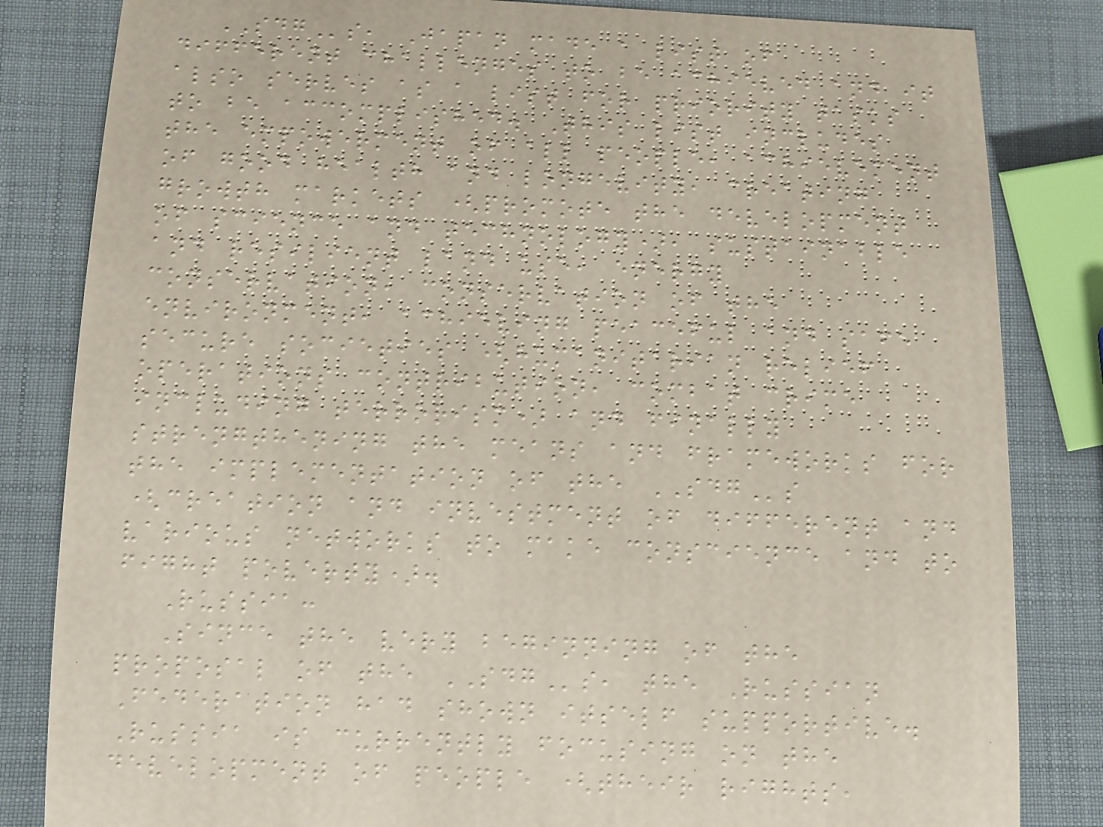SDGs, Japan made a list of
different challenges to be achieved and it
also serves as a list for priority tasks
to be accomplished. This list includes
the empowerment of all people, achievement
of good health and longevity, creating
growth markets (promote the development
of science and technology), sustainable
and resilient land use, energy
conservation, conservation of the
environment, achieving peaceful and safe
secure societies (humanitarian relief
operations contribution, combat crime
including terrorism) and finally
strengthening the means and frameworks for
the implementation of the SDGs
(creation and investment of different and
various networks to make conscience and to
fight poverty).
Russia:
Since the very beginning of the
proposal of the SDGs, the Russian
Federation had shown itself supportive.
Russia is currently focusing on the
development of people (their rights,
